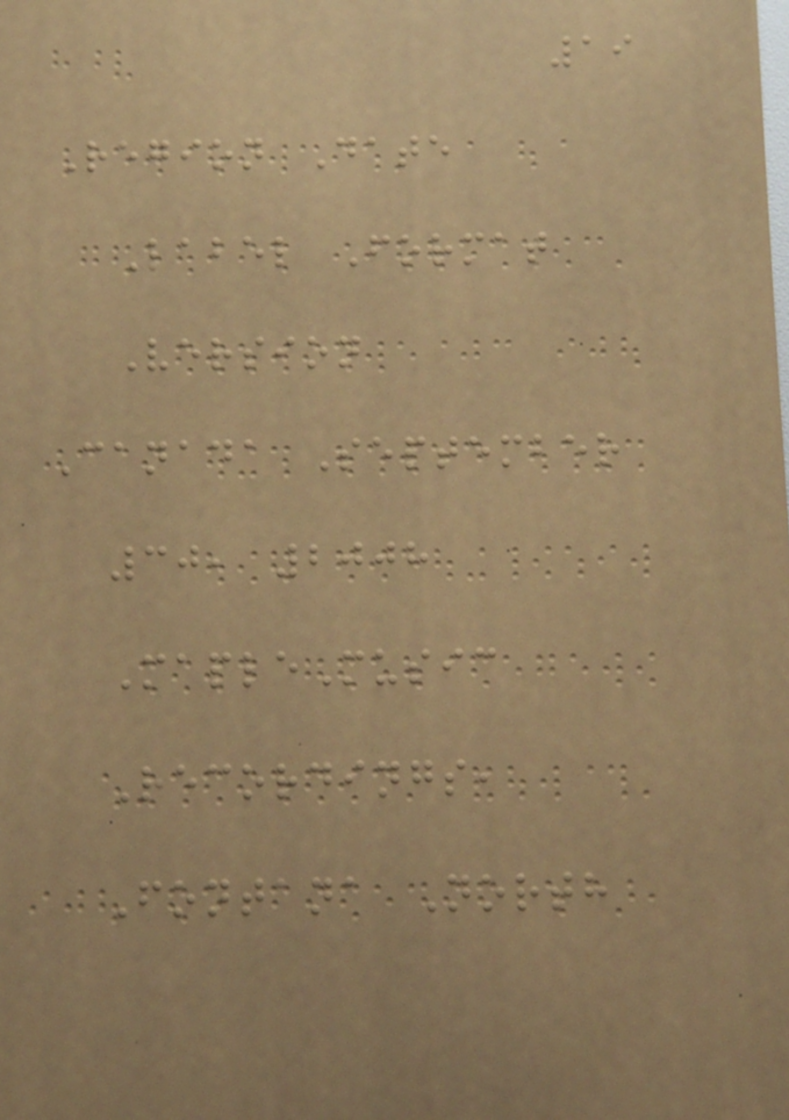19
Region Date
Label Format
Version
Canada September
30, 2008
MapleMusic
Recordings,
Fontana North
